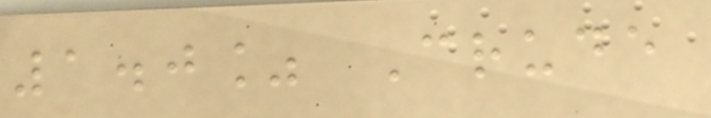1.0% Crude
